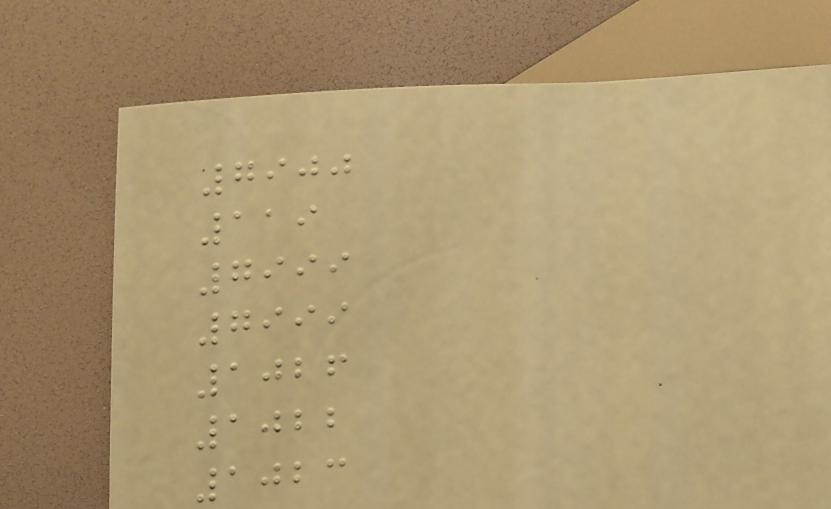7900
119
7999
7999
1026
1022
1023
